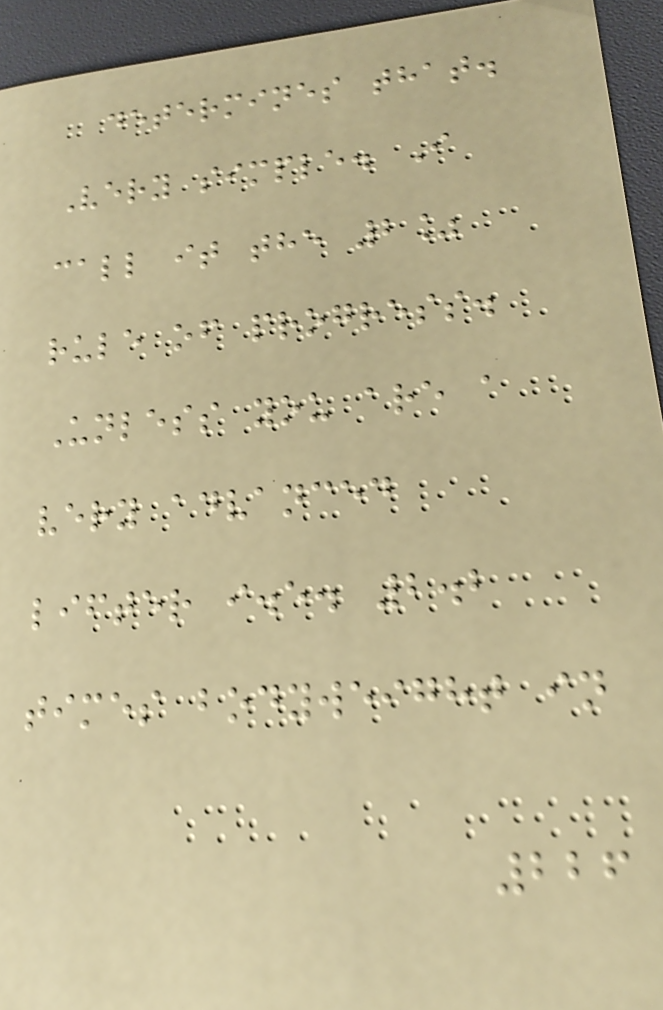determines that.
Very simple. I
call it the 2%
rule of progress.
Unless you are a
very advanced
lifter i.e. 2.2
times bodyweight in
226
